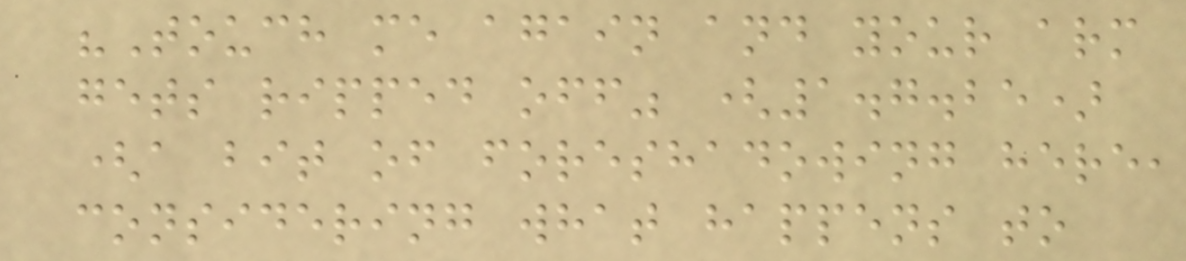"Touch me again and your arm
gets ripped off" (1.7.25)
(a bit of foreshadowing here,
considering what happens to
